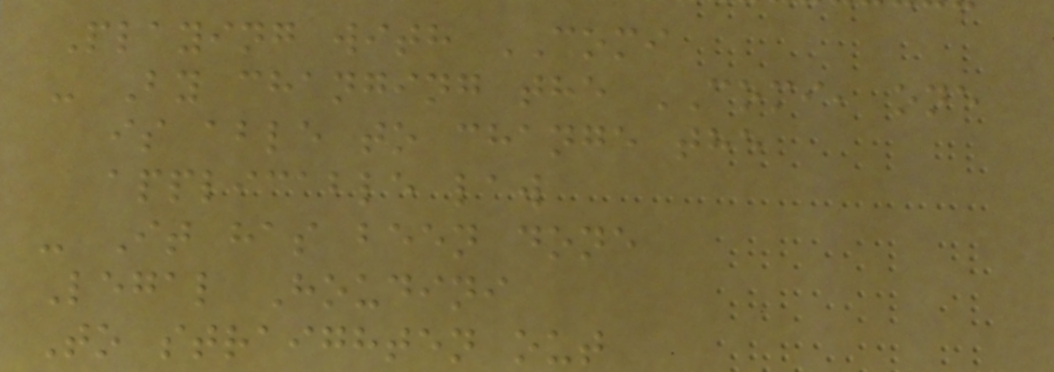Playing with COMI
- By changing the COMI, one
is able to change the
applicable law
- It has been done
Legal Houdini
To straighten out
